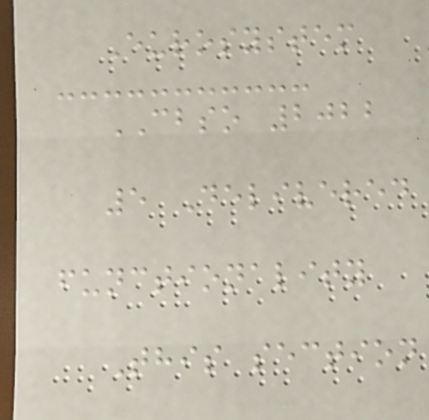Eurosystem
CBSO 2022
5 Delivered
functionality
This section
